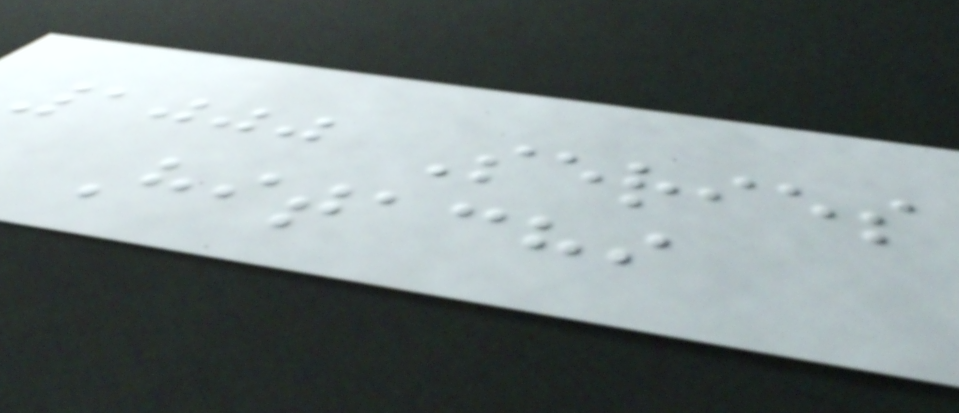1000 Series
Hitachi
